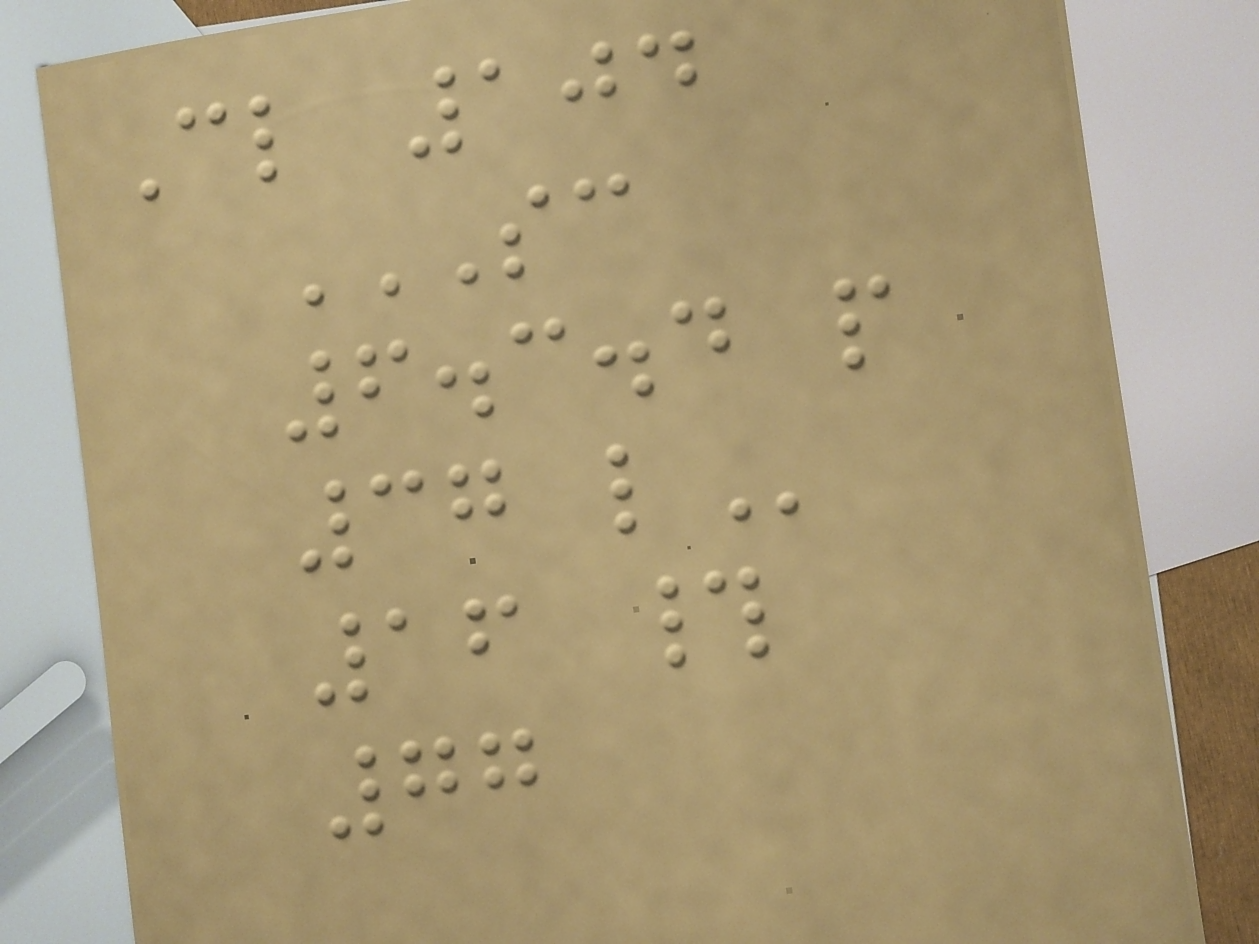Cl 104
SC
6.3.4 P
37 L
16 #
77
